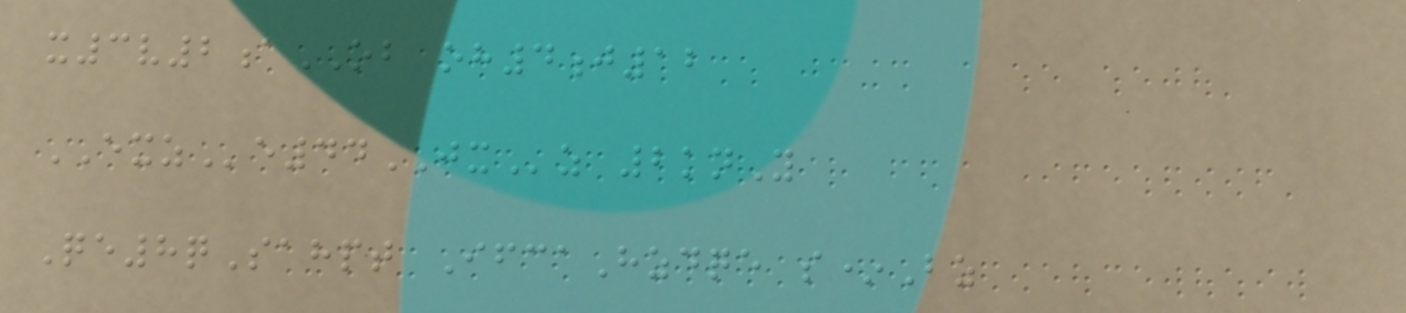x3v2aOB oh4j12
EXZe44JXz 2knY
Qe8qSahpt IfcaHzdqe s*Bz
